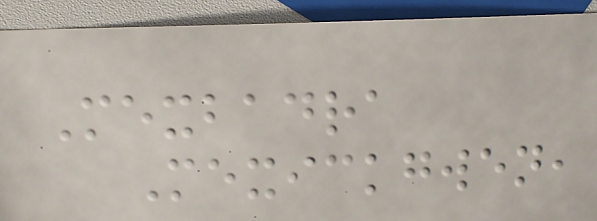Mexbadra
Mexickgwen,
